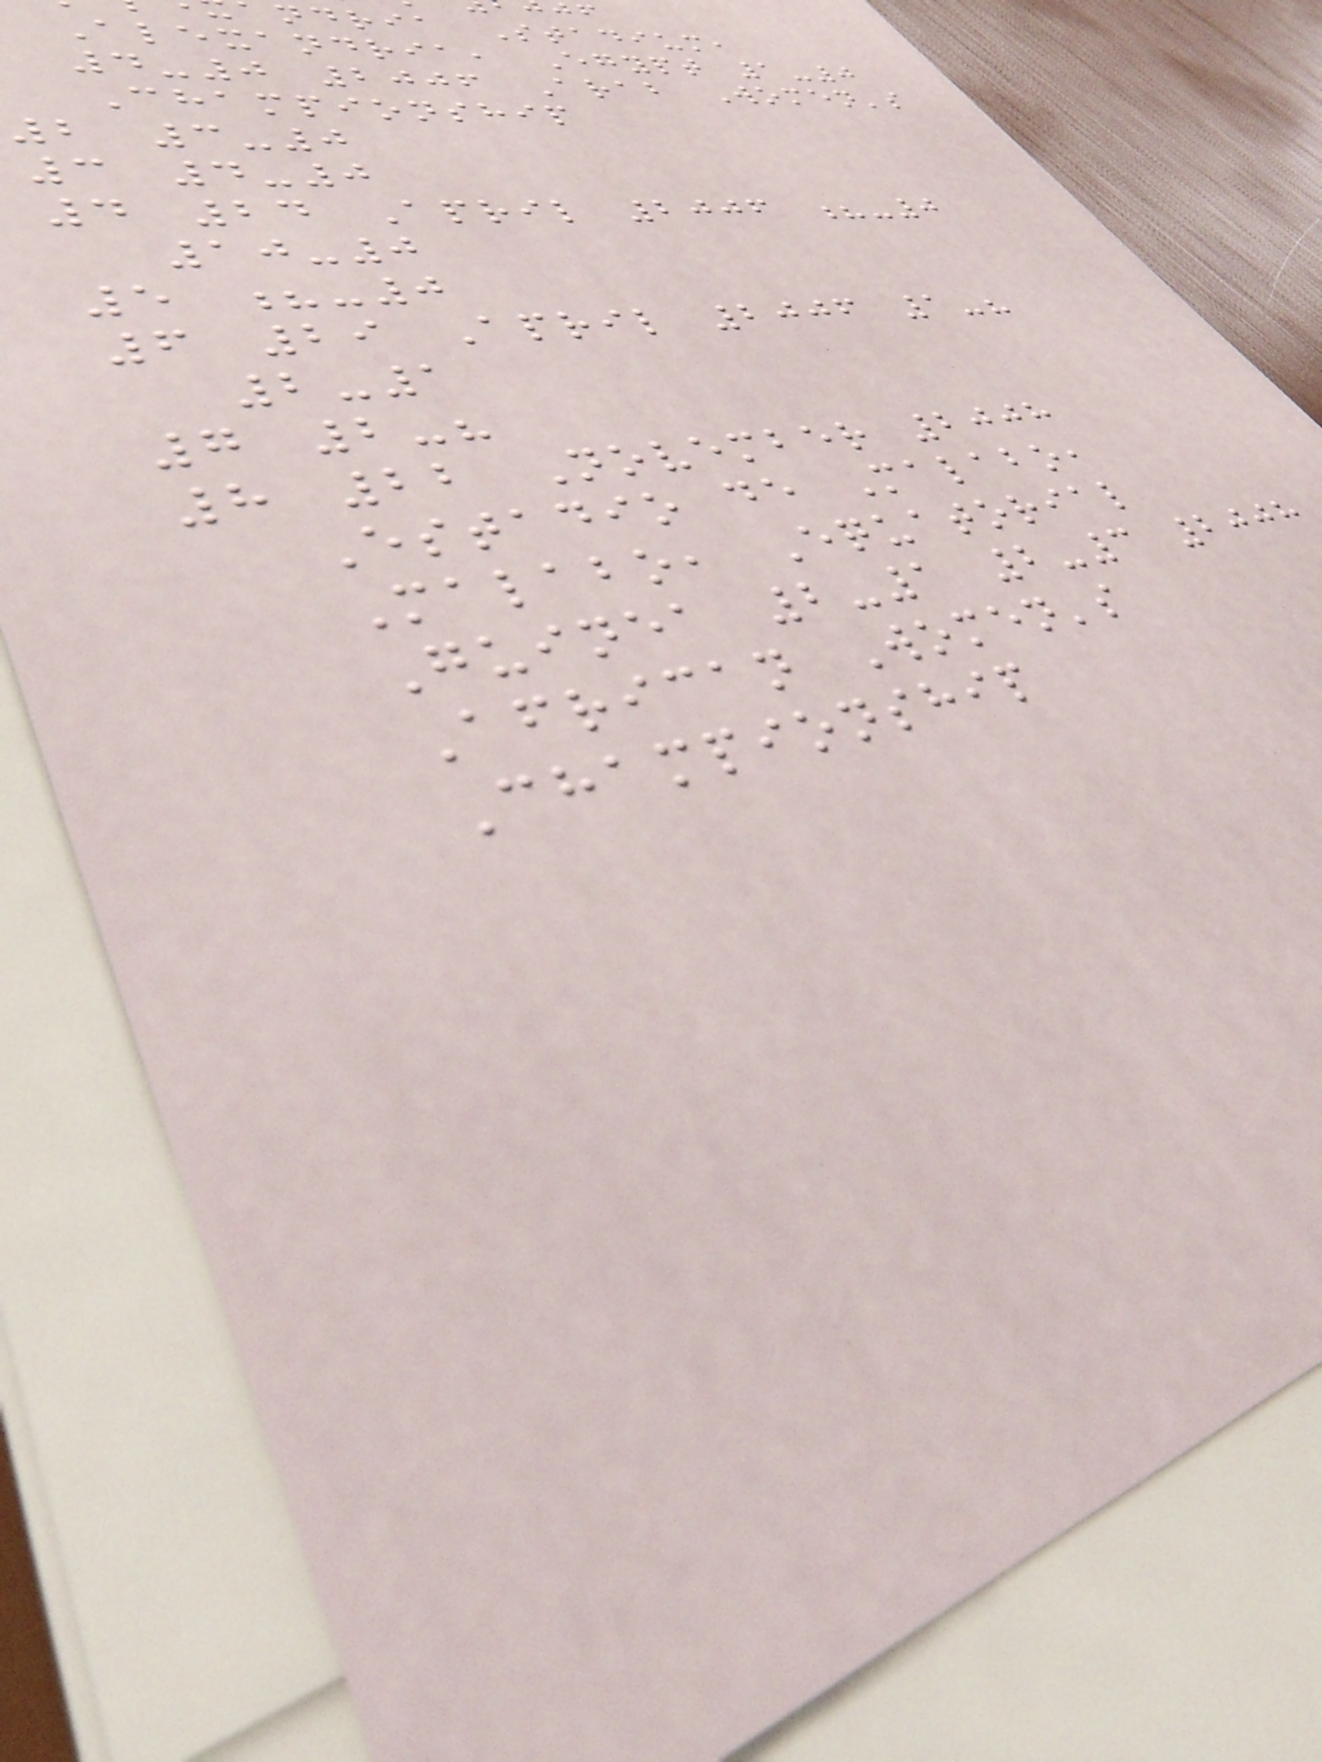ndria Stadium,
Alexandria, Egypt 1-0
4-0 2006 Arab Women's
Championship
2 3-0
3 4-0
4 24 April 2006 ?-0
10-0
5 ?-0
6 29 April 2006 1-?
2-1
7 2-?
8 22 November 2008
Estadio de Malabo,
Malabo, Equatorial
Guinea 2-1 2-3 2008
African Women's
Championship
